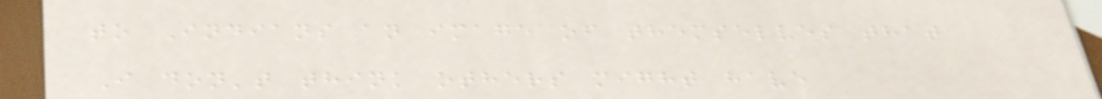to Indians an image of themselves that
I don't think others might have
